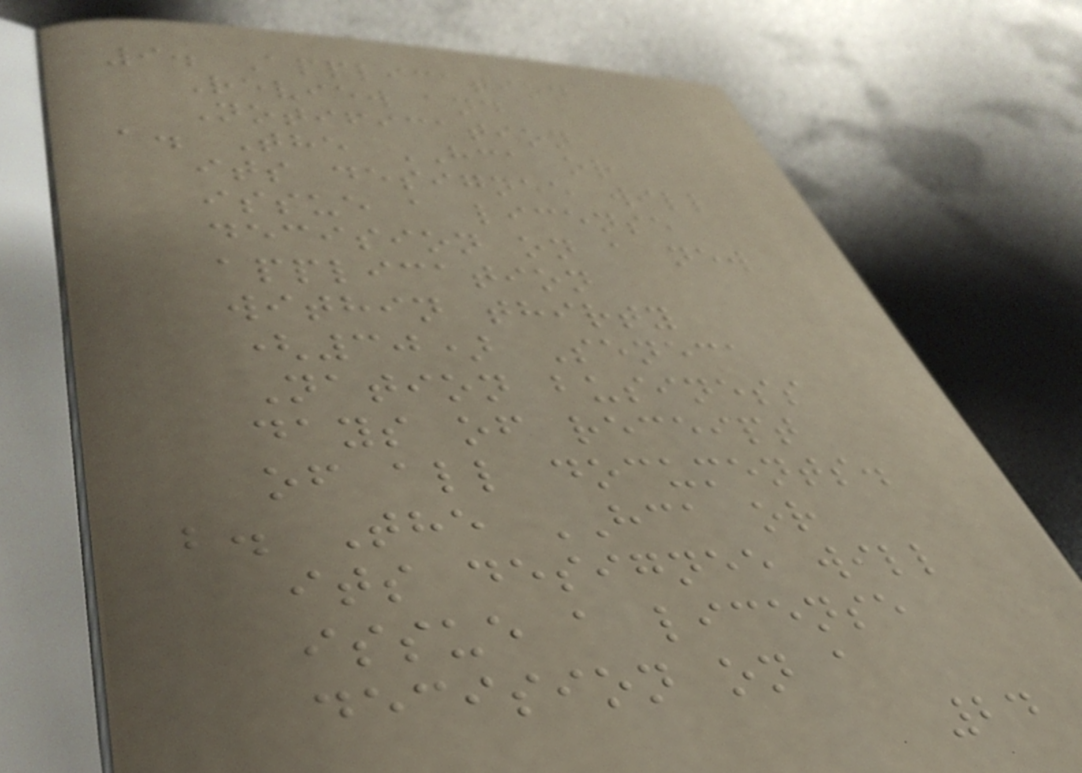9. Application
Review and
Notification
a. The HCA or
its designee will
issue a license
decision on a new
application
within thirty
(30) Seneca
Nation business
days of receipt
of all documents.
b. The HCA or
its designee will
issue a license
decision on a
24
